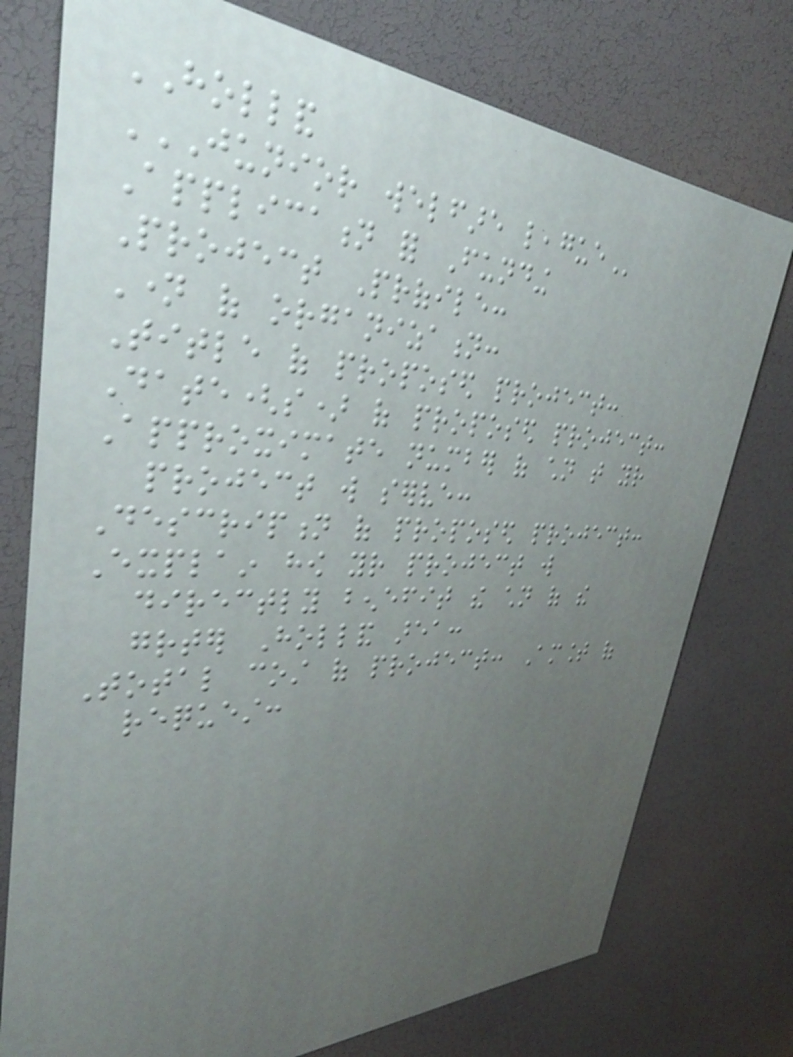HOLLAND
JUNIOR WELFARE LEAGUE
Application for Funding
Project Profile:
Name of organization:
Title of proposed project:
Date(s) of proposed project:
Approximate number of children that your
project will serve:
Description of proposed project:
Explain how your project will
directly benefit the children of the
greater Holland area:
Total cost of project: Amount of
request:
